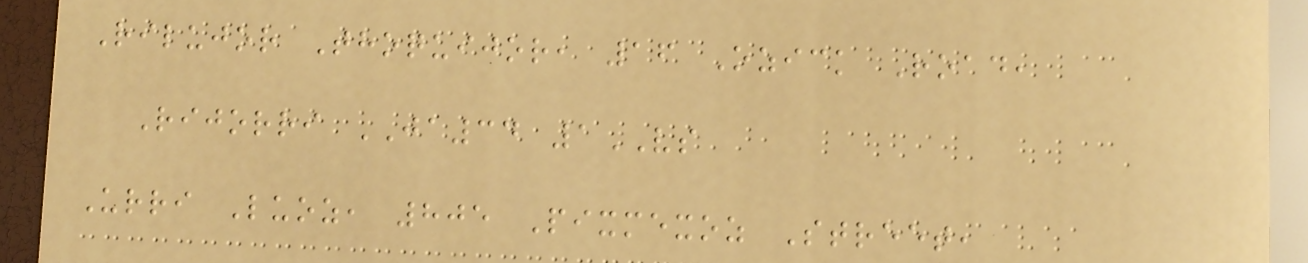Rilujor Thoquijor, 16 Ozick Road,
Rijorri JA34 1VS
Urri Luoz, 805 Pixmexoz Street,
